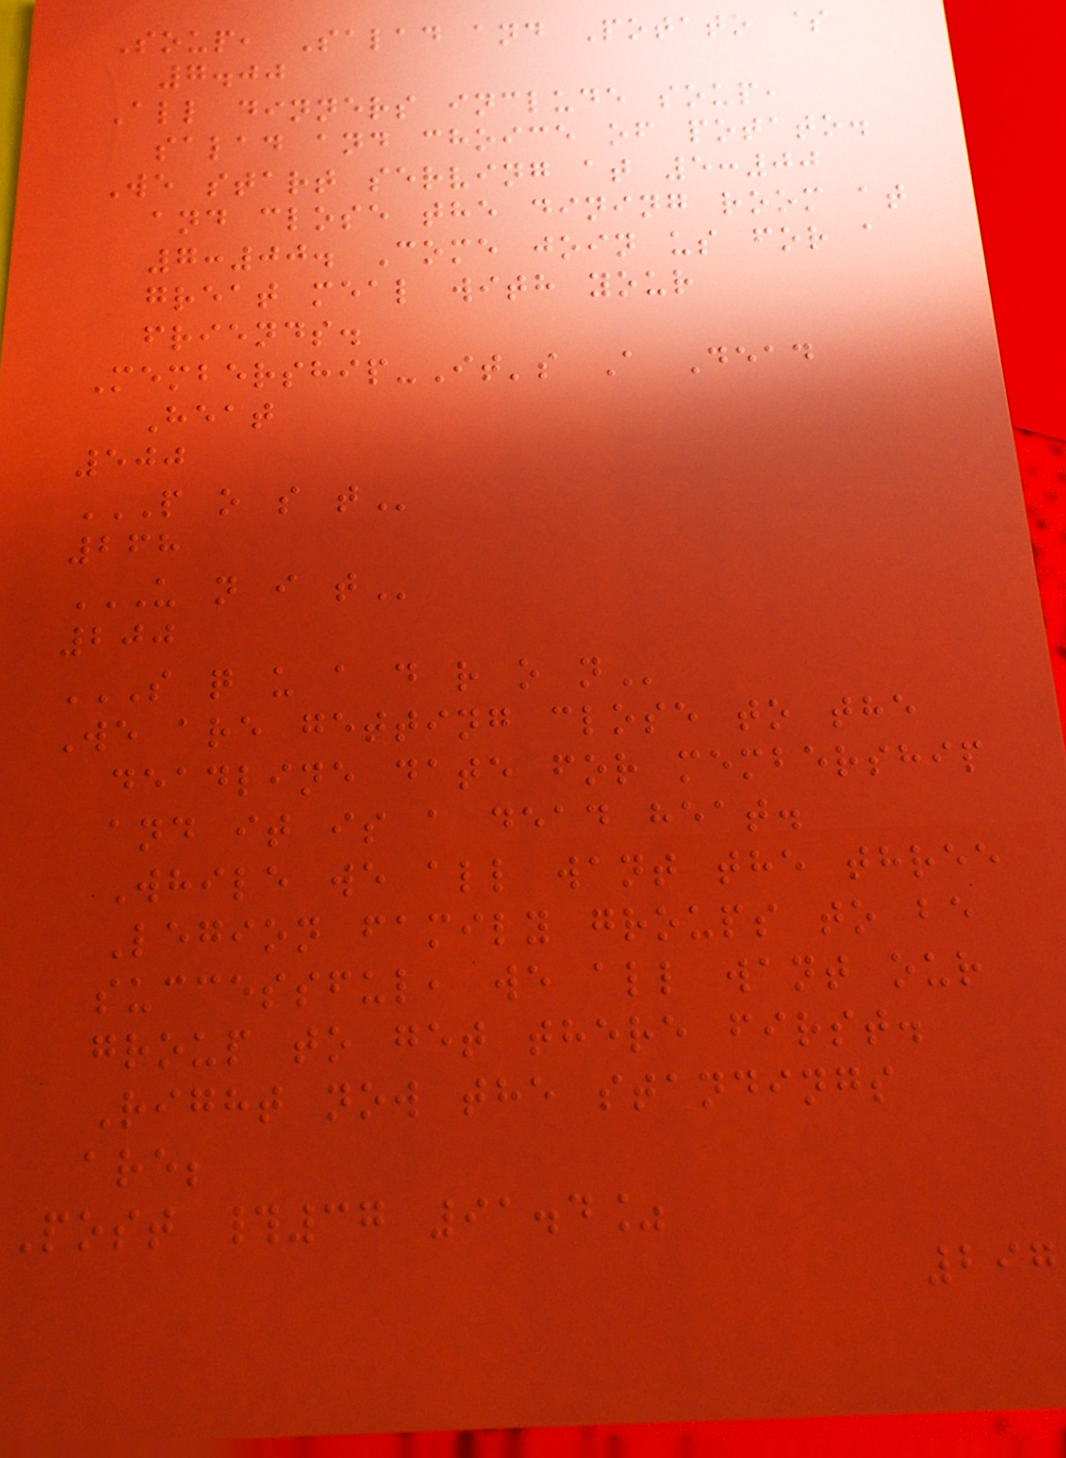Soup, Salad and Potato $
7.00
All dinners include soup,
salad and choice of potato.
We start serving at 5:00
and close the dining room at
7:00. Come join us for a
great meal with your
friends.
Membership-It's A Dead
Heat
500
P O S T
268
U N I T
200
S Q U A D R O N
We are getting close to the
deadline date for membership
and it is a dead heat.
While we all want the three
Legion family groups to be
successful, we all want our
group to get there first.
Right now the standings
are;
Post #37 91.4%
297
